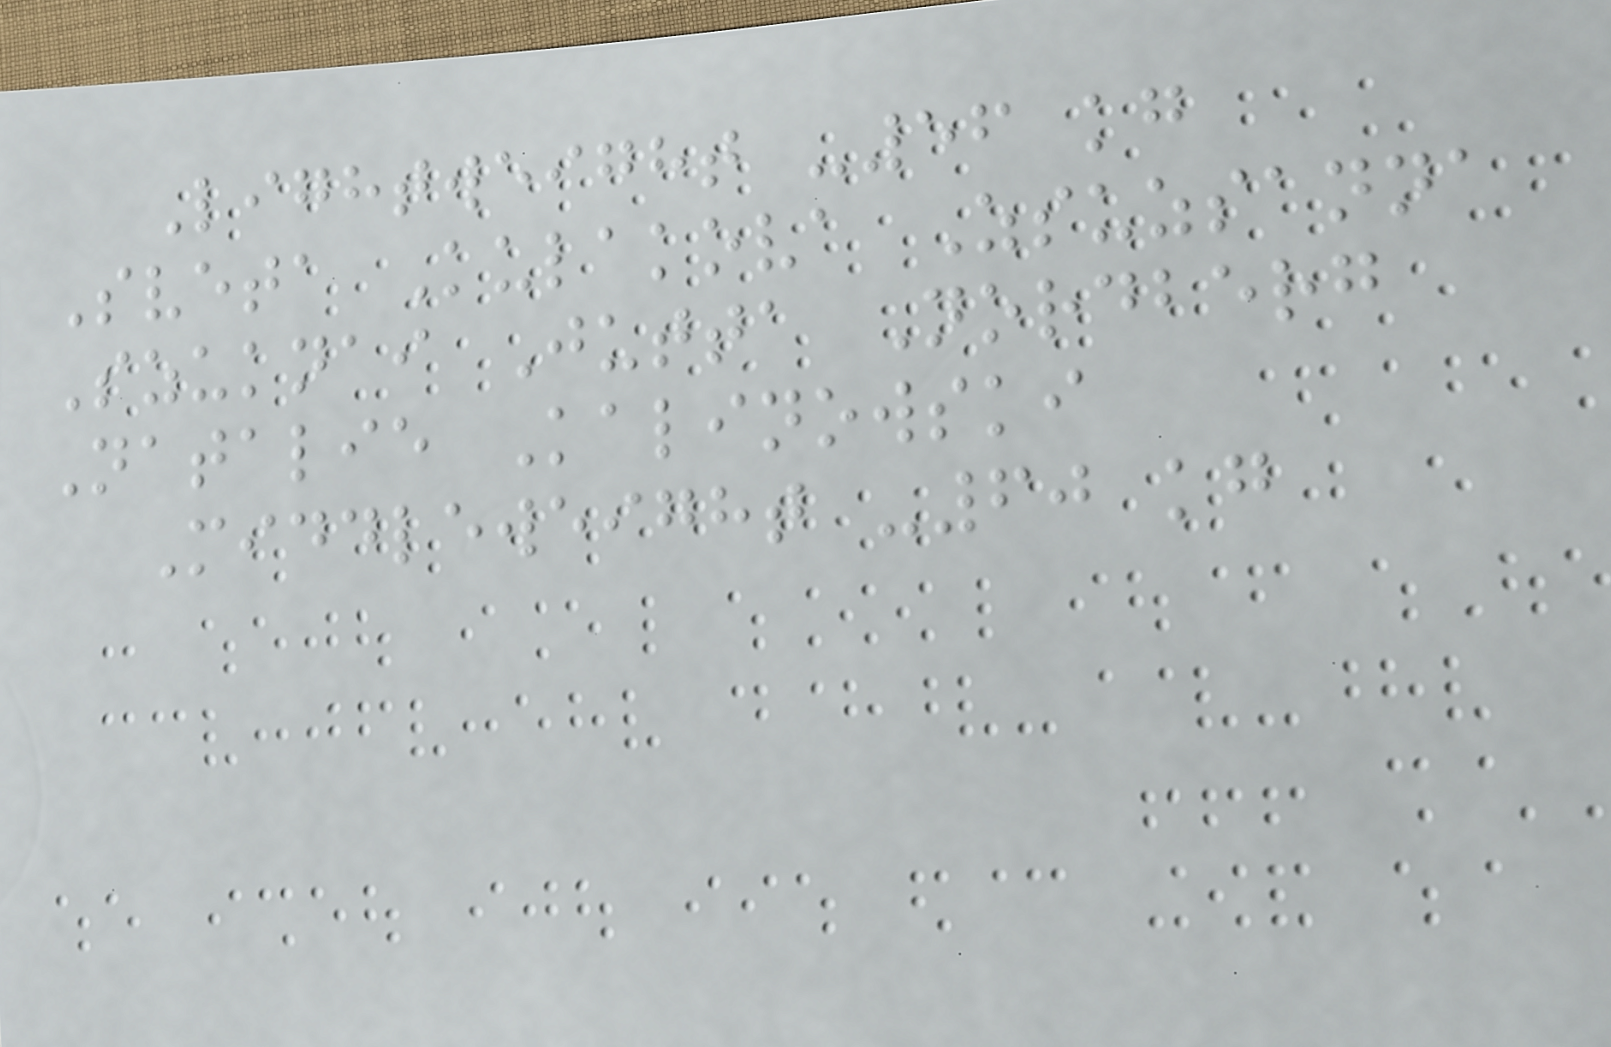Lightweight -56 kg
Sveta Kulakova Zsuzsanna
Szuknai Jutta Nordberg
Natalie Kalinowski
Middleweight -60 kg
